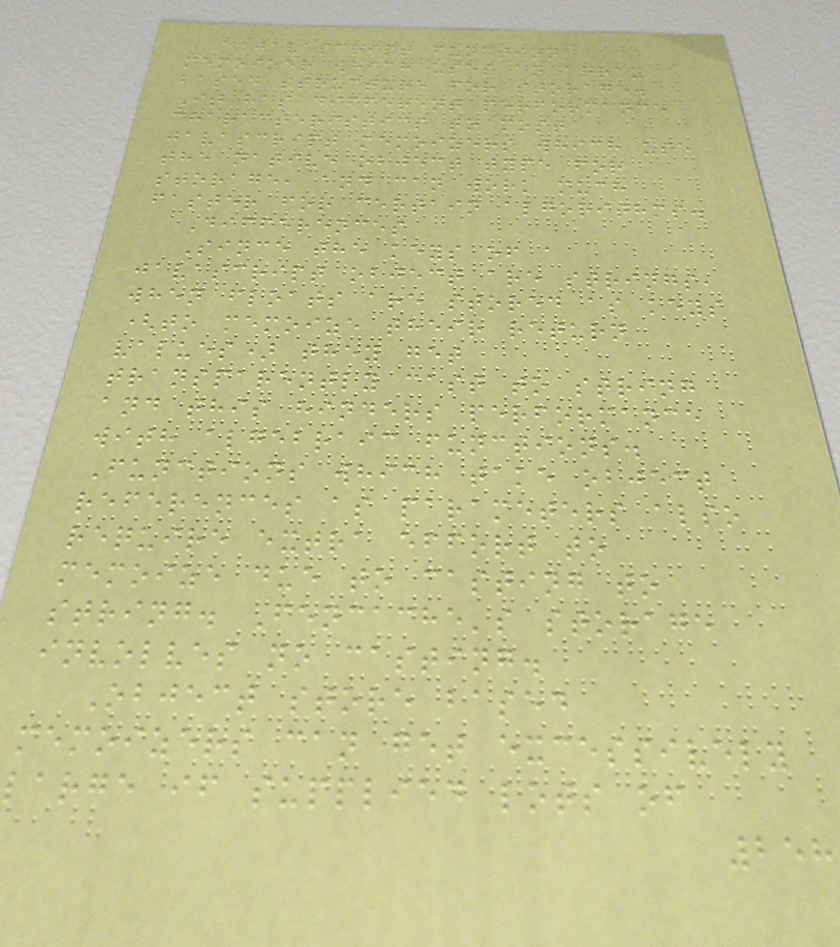a javascript function
memoizer which uses an array
based structure for storage.
It has different performance
characteristics to most
javascript memoizers which use
the native object type for
storage, and can work much
faster for certain algorithms.
Differences
Since the keys of a
javascript object are strings,
when floats are stored as keys
(to memoize their return
values) they get
transparently cast to string
and this hinders performance
with algebraic functions.
Functions which take object
references as parameters also
require extra effort to
memoize due to casting to
string. Fencache's storage
involves no casting.
Object store based
memoizers can get excessively
large if supplied lots of
258
